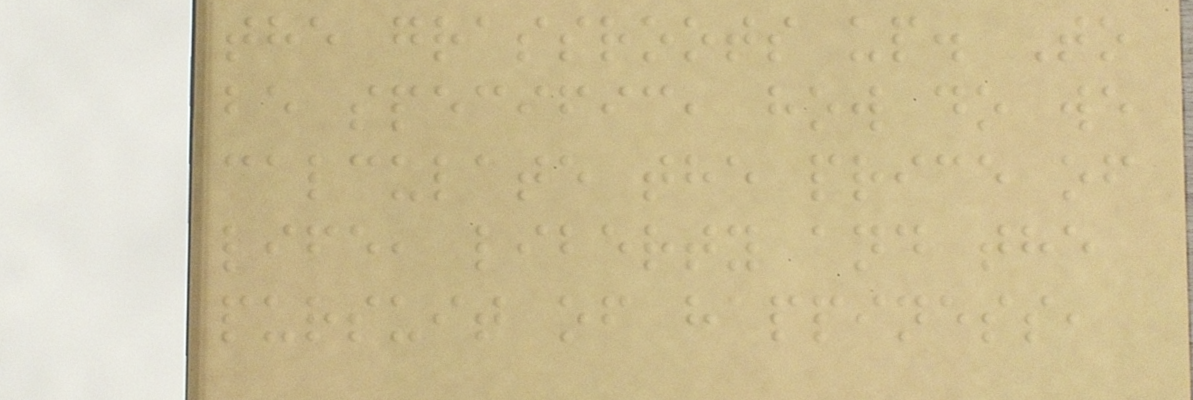the grassroots up. To
be specific, how do we
calculate the price of
life, liberty and the
pursuit of happiness,
